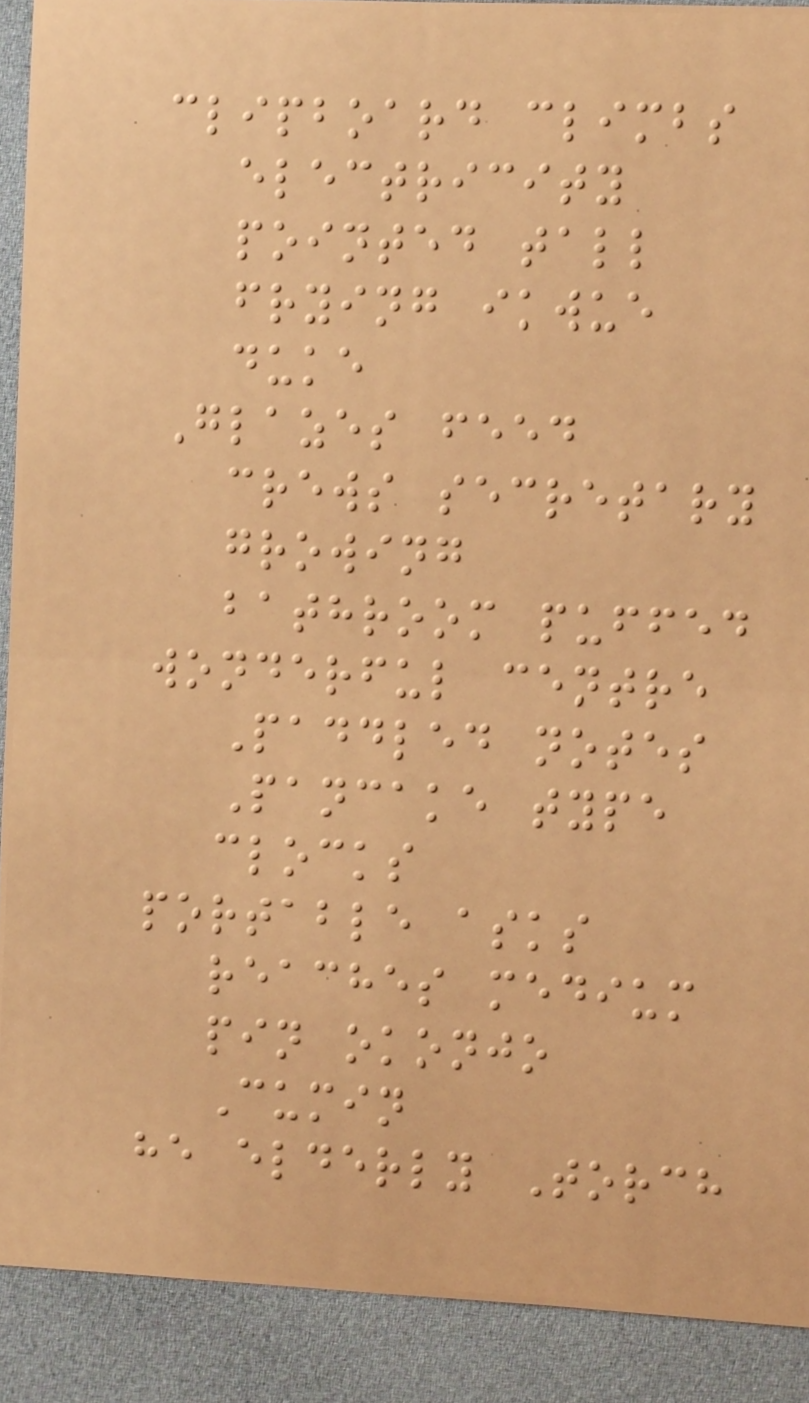clipboard climbs
electricity
pointed tall
frying ikwue
duke
Glazes feed
crews secretary
growing
bathroom puffed
wonderful centre
Paddled notes
Pancake type
clocks
portable asks
reaches medium
pin okonjo
Cumin
he elderly Torch
